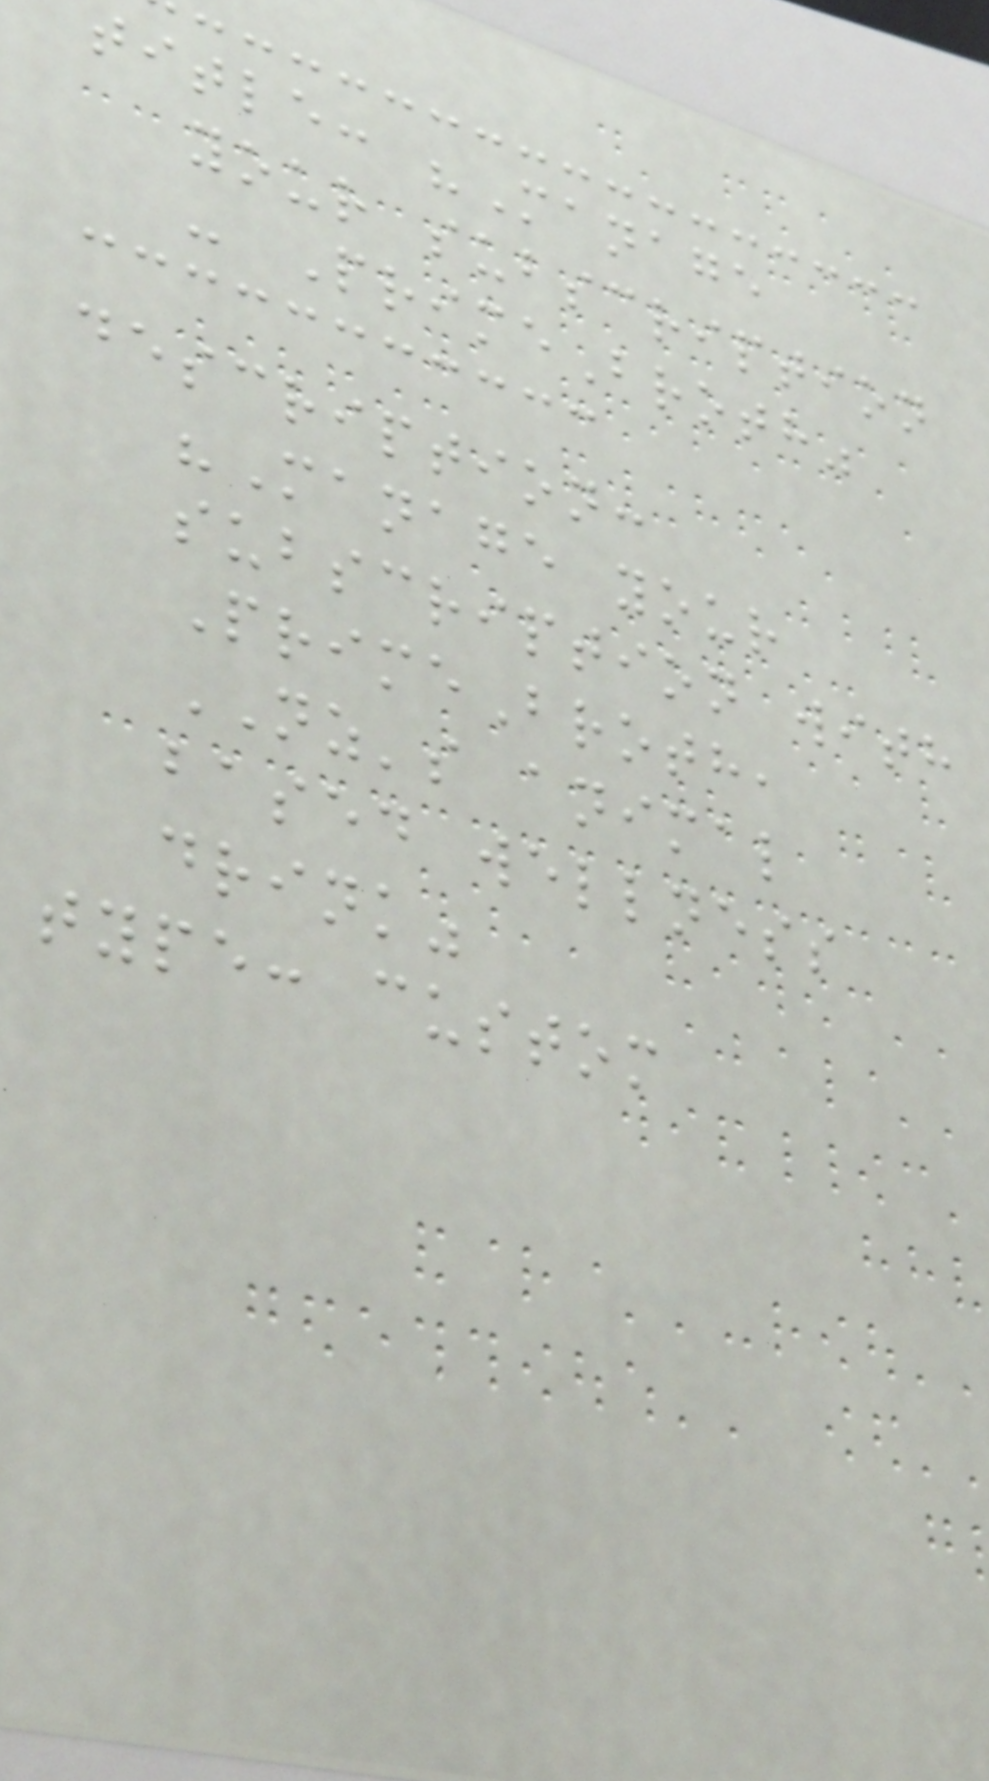title: "Manage
your subscription
- PrimeBroth"
description:
"Manage your
subscription with
PrimeBroth,
NZ's animal
based wellness
drink"
type: custom
